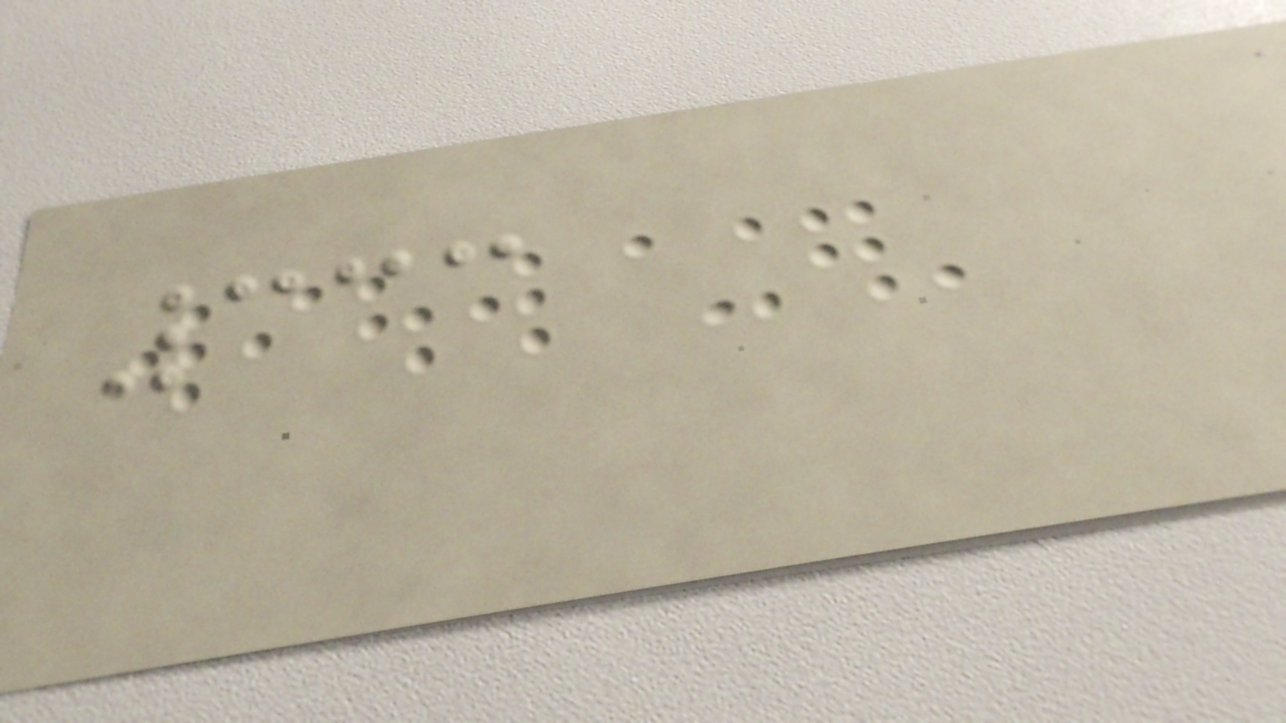333
